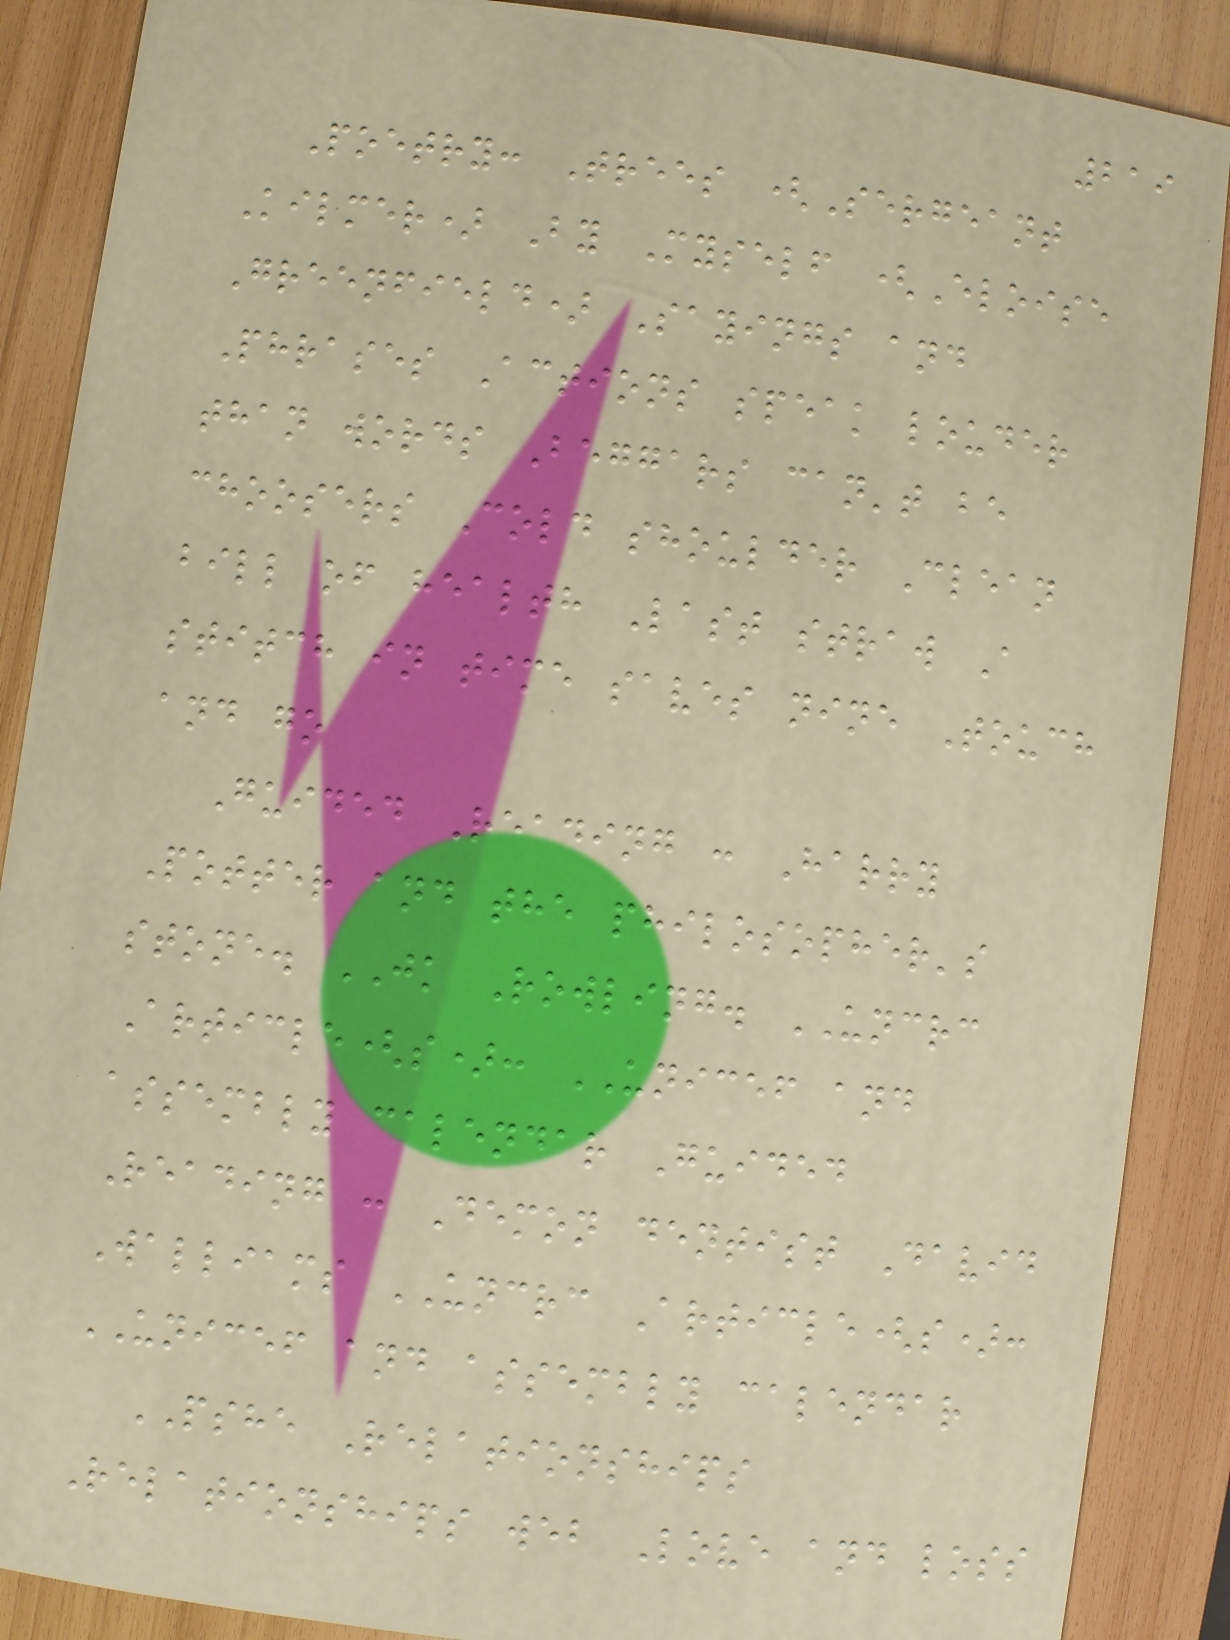219
Poetry: Trees (Sergeant
Kilmer) By Myself (Eloise
Greenfield) Sayings and
Phrases Actions speak louder
than words Beggars can't be
choosers Cold shoulder Clean
bill of health Last straw A
stitch in time saves nine Touch
and go
Guided Reading : Harry
Potter and the philosopher's
stone. JK Rowling. UNCRC
Article(s): UNICEF and
assembly calendar Guided
Reading : Demon dentist David
Walliams UNCRC Article(s):
UNICEF and assembly calendar
PSHE Relationships
Relationships web Love and loss
